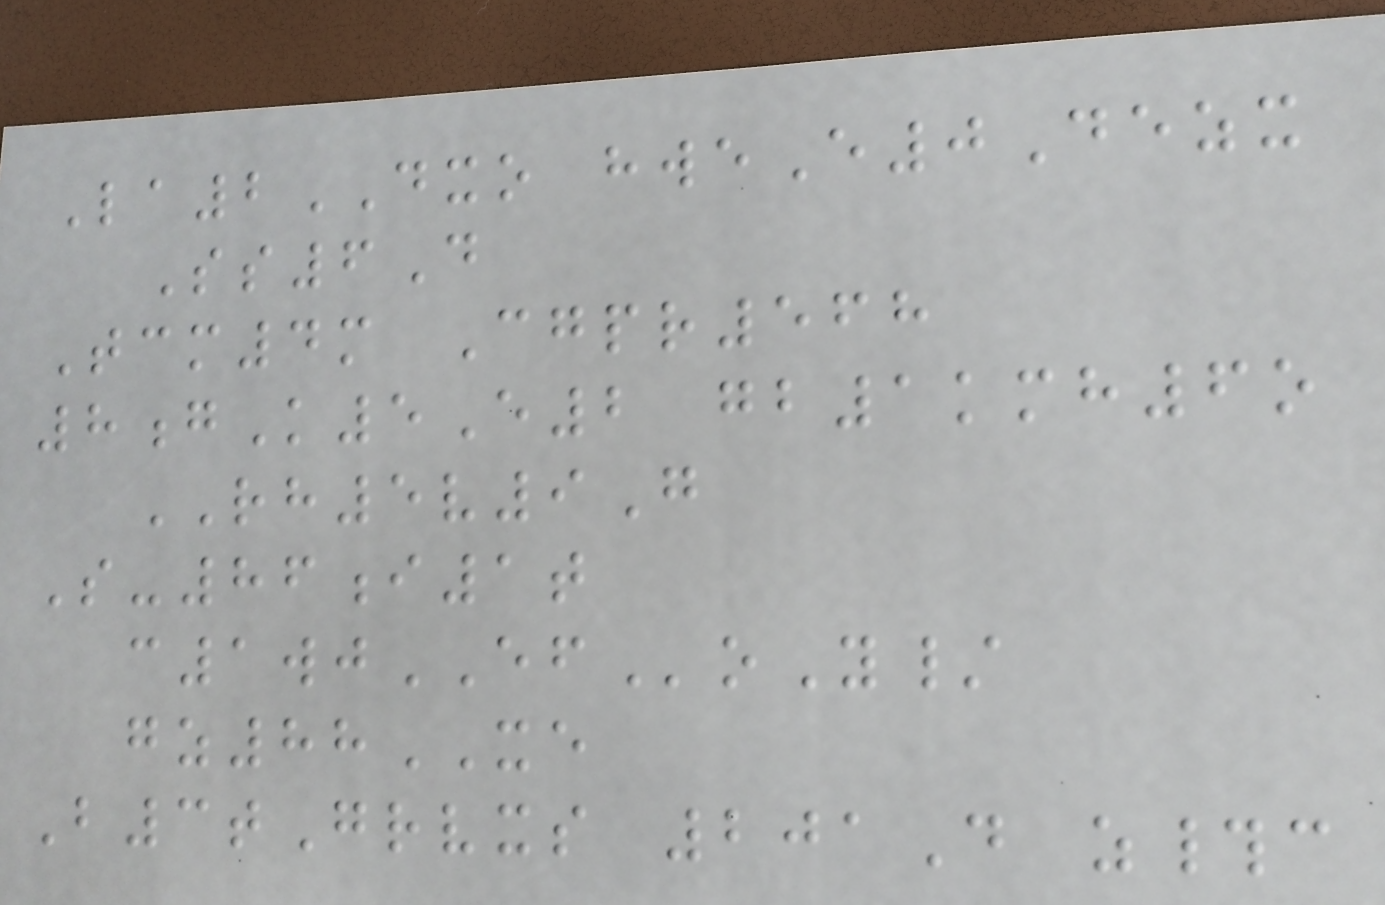La2DXO hweE0Dezx
Ss6D
Tcm4m Cgpr568
8gK5E2 gb1kmh6o
RH5v9G
S-86i1t
c1wjEFoY/
gz88XE
B3tGrvxs 201D z#c
